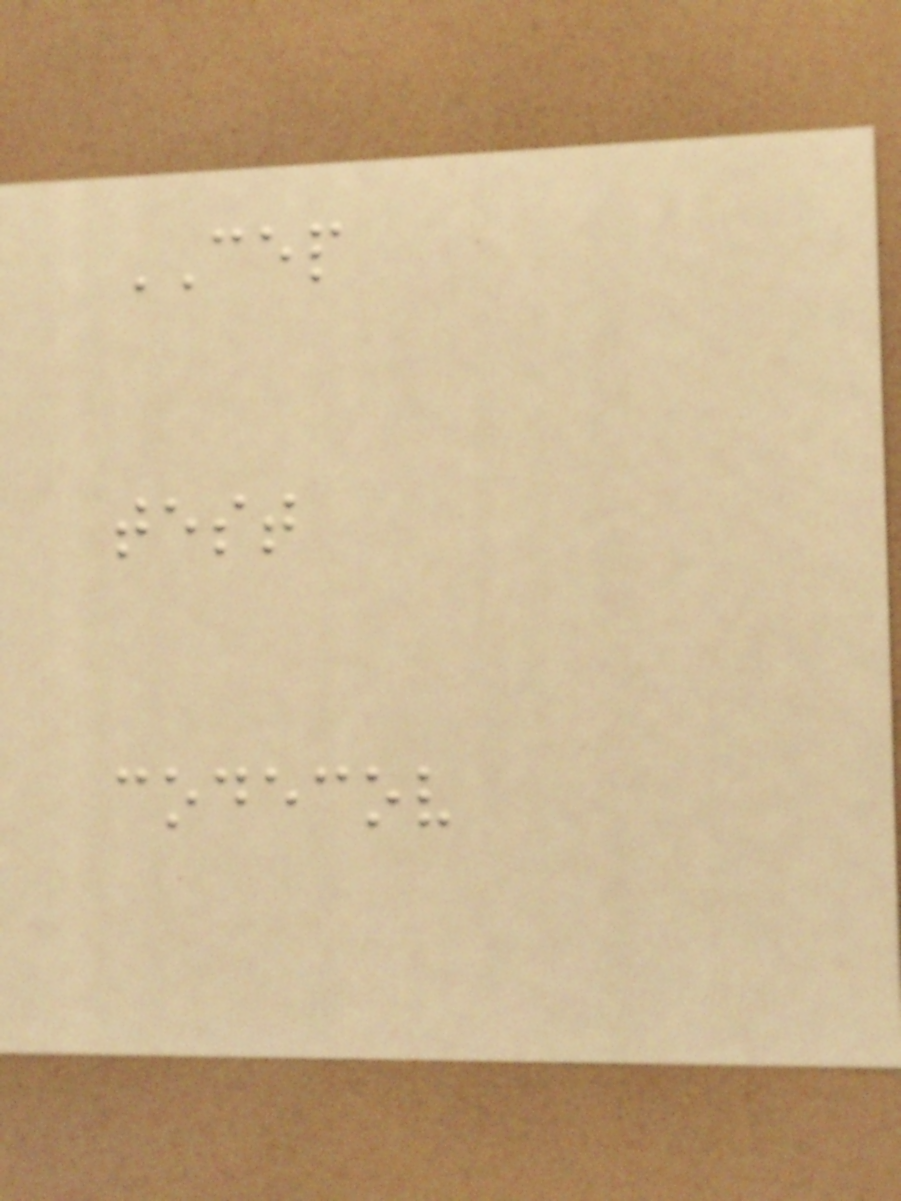CEP
test
codecov
